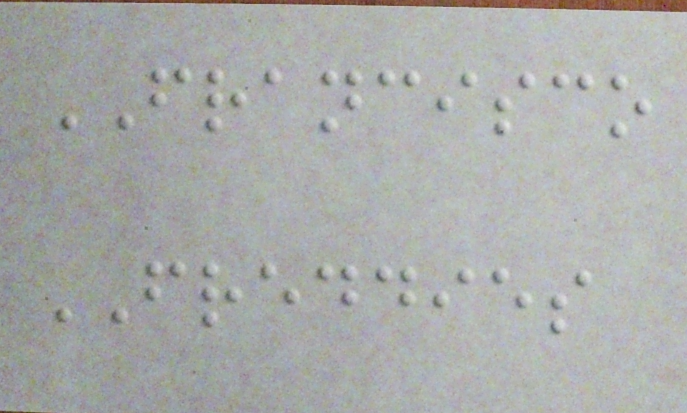FRANCISCO
FREDDIES
